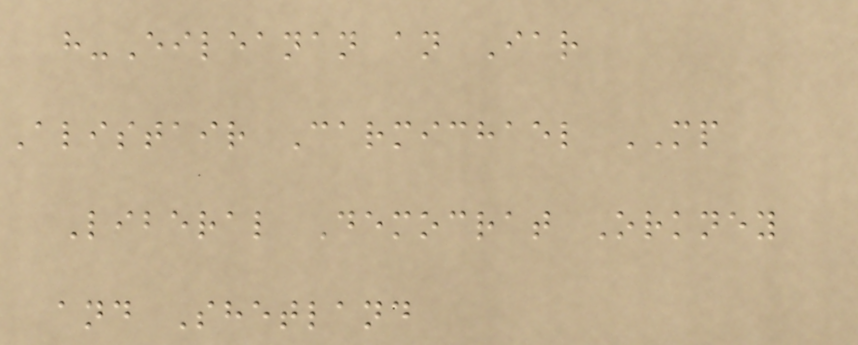h-Eileanan an Iar
Alistair Carmichael MP
Liberal Democrat Orkney
and Shetland
